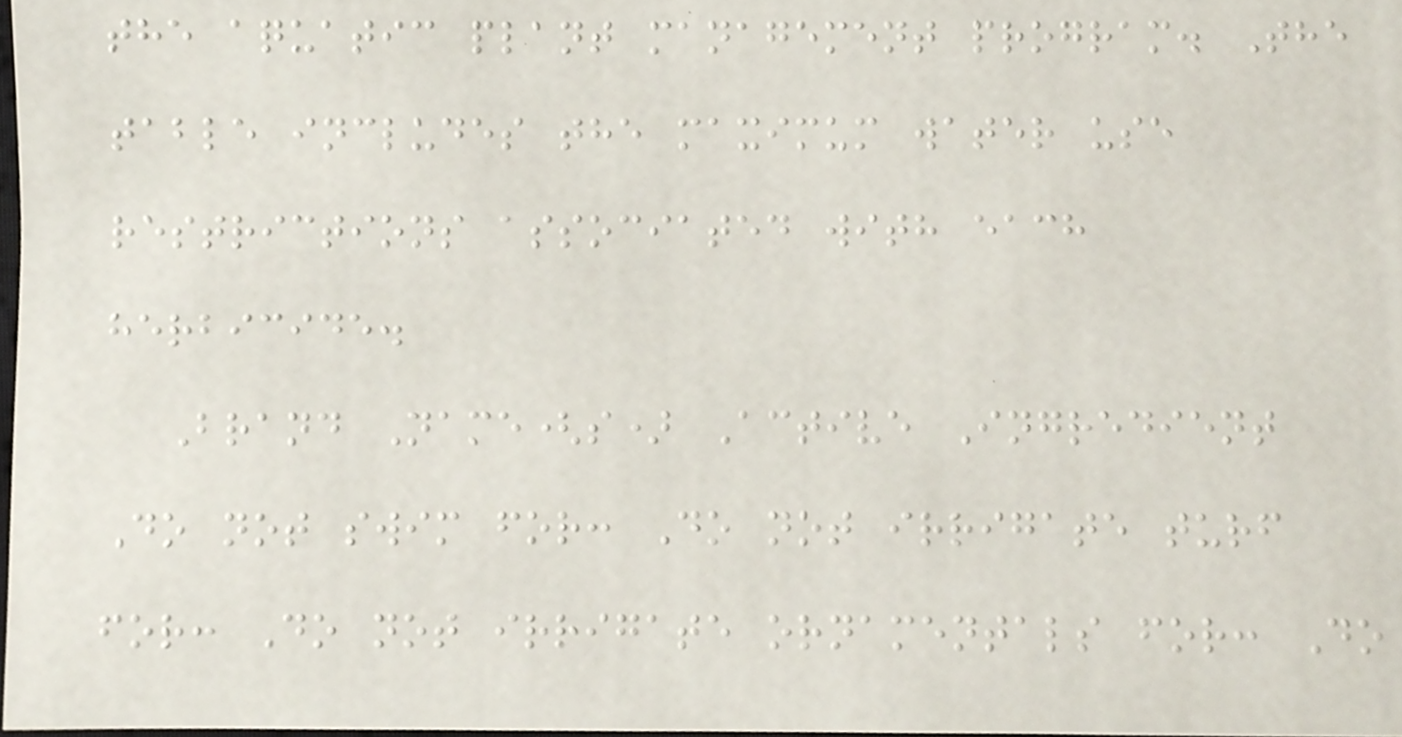the aquatic plant management program. The
table includes the maximum water use
restrictions associated with each
herbicide.
Brand Name(s) Active Ingredient
Do not swim for: Do not irrigate turf
for: Do not irrigate ornamentals for: Do
